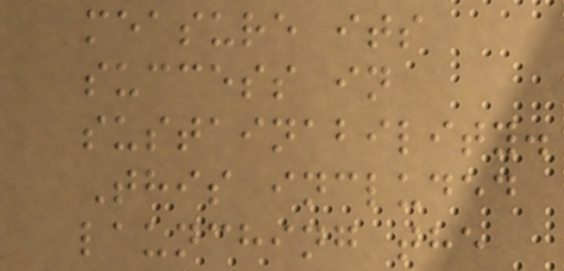measure its
success in
sustainability.
This included
launching the
